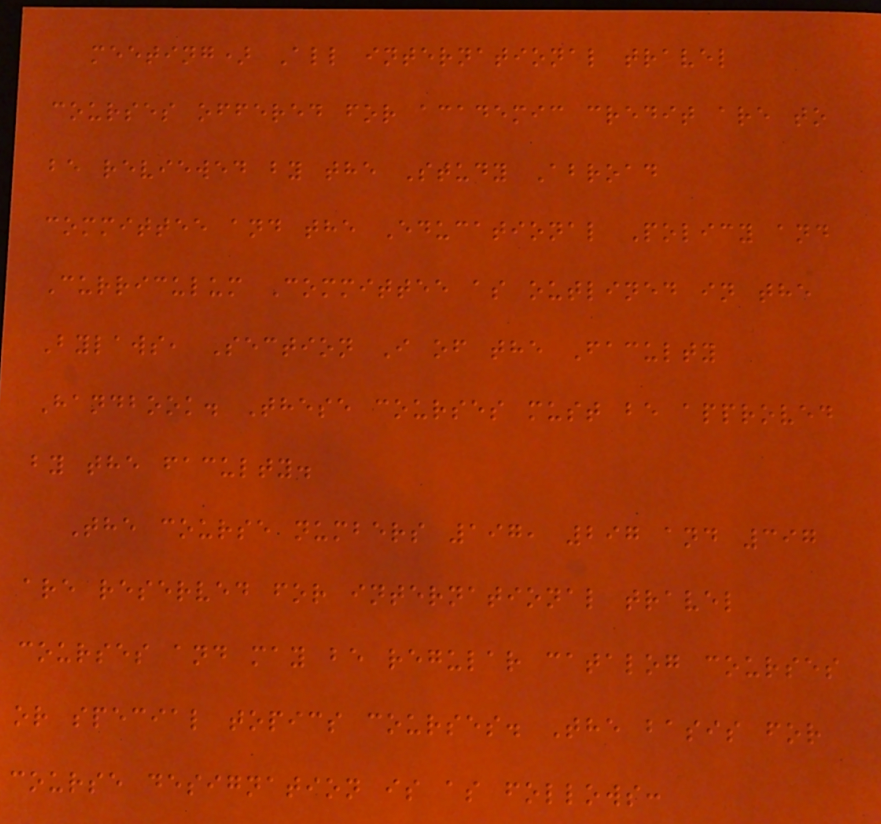meeting) All international travel
courses offered for academic credit are to
be reviewed by the Study Abroad
committee and the Educational Policy and
Curriculum Committee as outlined in the
Bylaws, Section I of the Faculty
Handbook. These courses must be approved
by the faculty.
The course numbers 197, 297 and 397
are reserved for international travel
courses and may be regular catalog courses
or special topics courses. The basis for
course designation is as follows:
